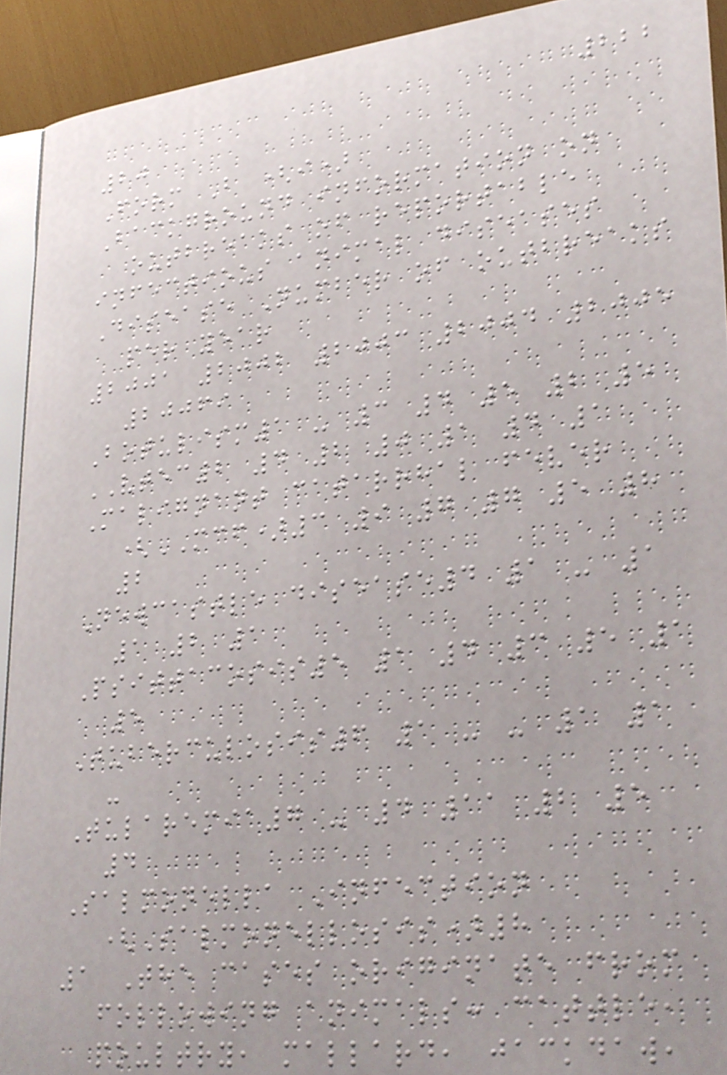222
20
Form B (i)
Background information on
outbreaks of reportable
infectious animal diseases
Disease Number of outbreaks
per year
2001 2002 2003 2004 2005
20069
Botulism1 - 3 4 5 2 5
VTEC2 4 2 0 1 4 1
Malignant catarrhal fever
(MCF)3 9 7 7 5 8
2
Newcastle disease4 1 - 1
1 2 1
Psittacosis5 1 4 3 5 1
5
Tuberculosis6 1 - - 1 1
-
Tularemia7 - 4 11 2 5
4
Salmonella Infection
(Salmonellosis)8
1 The cases originate from
following animals: cattle,
poultry, mallard, jackdaw,
